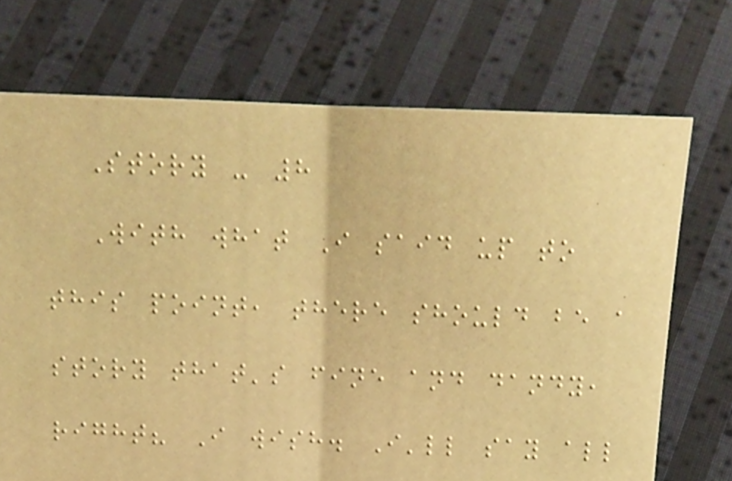Story - 8
With what I said up to
this point, there should be a
story that's fine and dandy,
right? I wish. I'll say all
